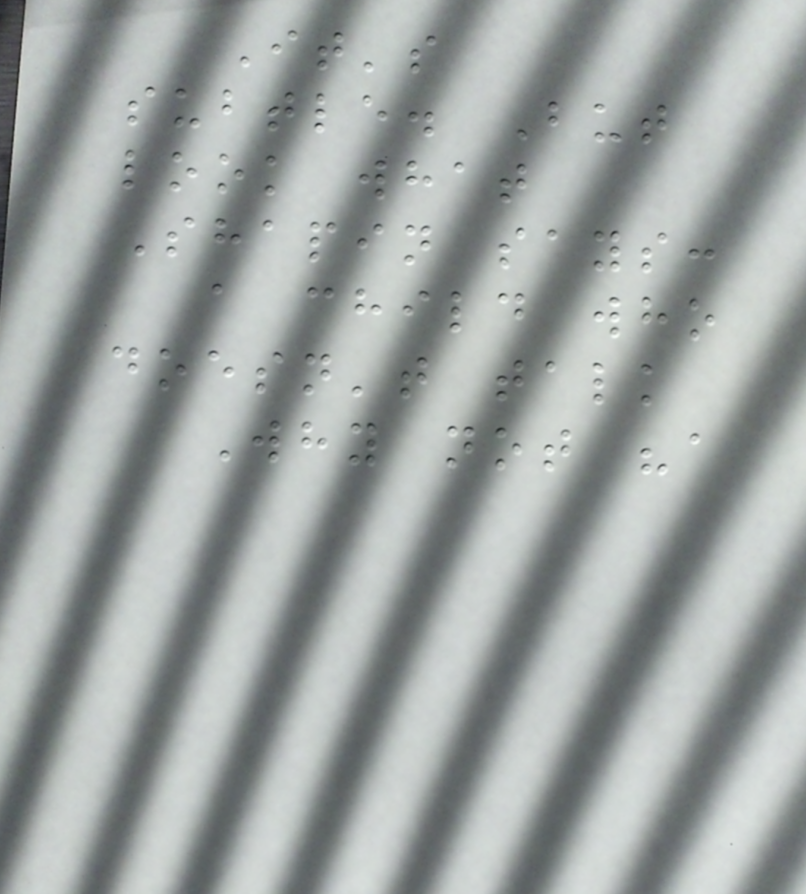It's
subtle. But
look what
Shapin says:
a child who
doesn't talk
Why not "a
